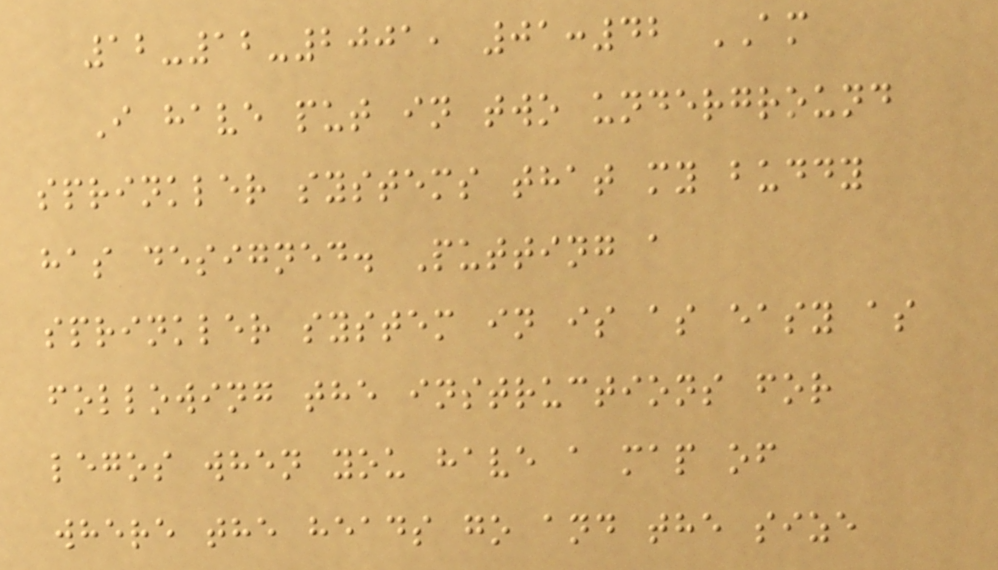12-12-2001, 01:42 AM
I have put in two underground
sprinkler systems that my buddy
has designed. Putting a
sprinkler system in is as easy as
following the instructions for
legos when you have a map of
where the heads go and the size
